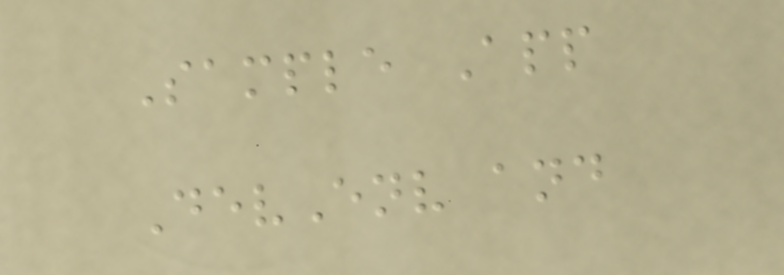Sample App
DevEnv and
